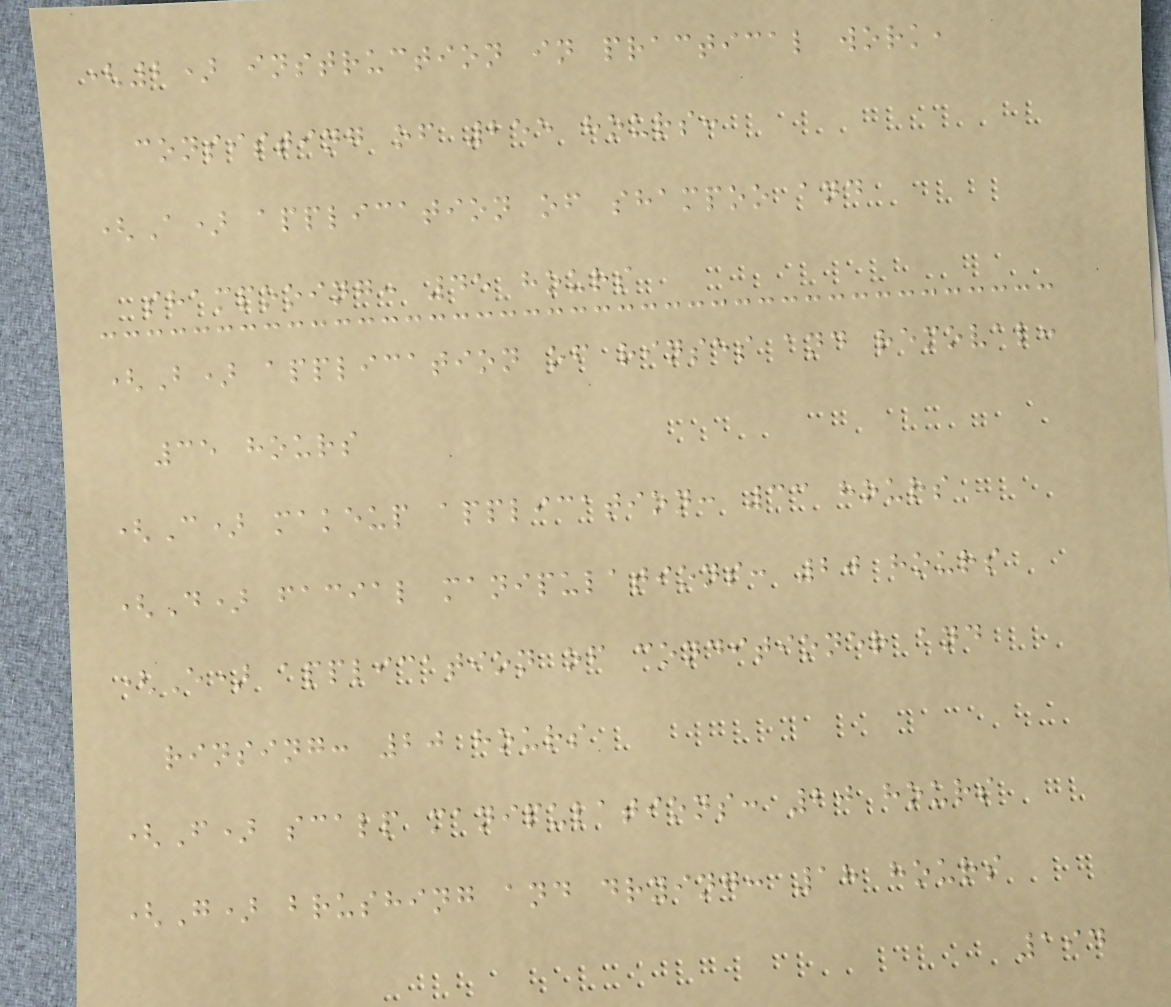(2) instruction in practical work,
consisting of 255 hours:
(A) application of shampoo and
shampooing: 45 hours
(B) application of rinses and removal:
35 hours
(C) makeup application: 33 hours
(D) facial manipulations: 20 hours
(E) application of conditioner and
rinsing: 20 hours
(F) scalp manipulations: 20 hours
(G) brushing and drying: 18 hours
194
